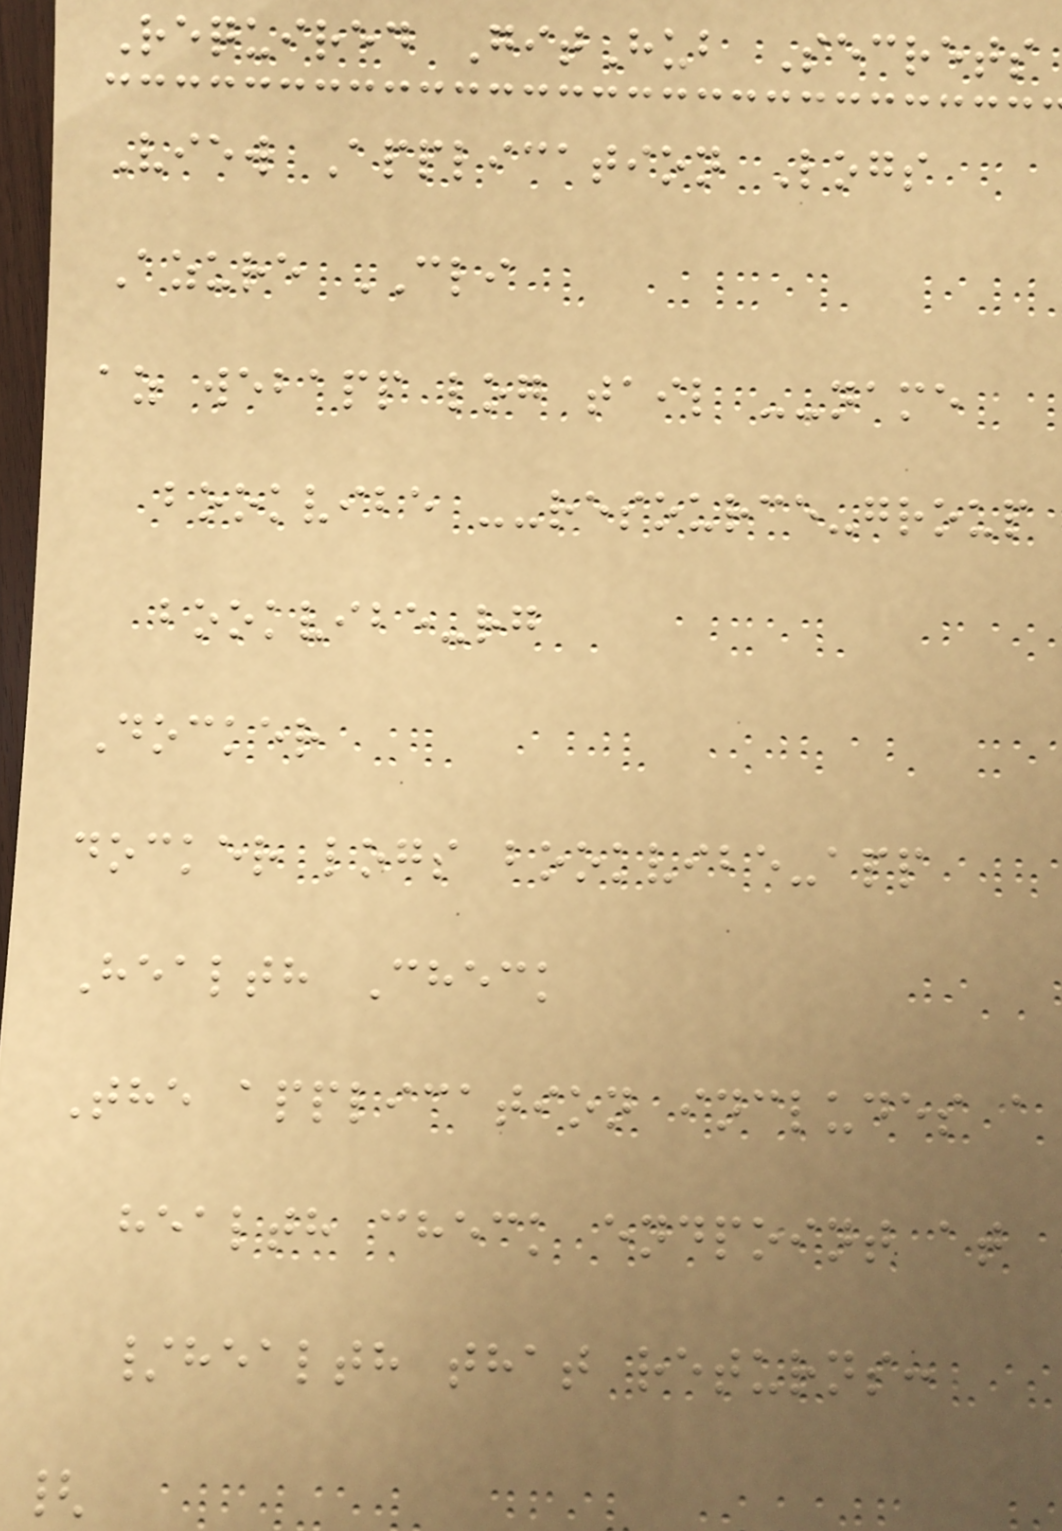Required GitHub Secrets
View Application Logs
Azure CLI
az webapp log tail --name
bookvibe --resource-group
bookvibe-rg
Docker
docker logs bookvibe-app
Health Check
The application includes a
health check endpoint at
/health that returns:
{
